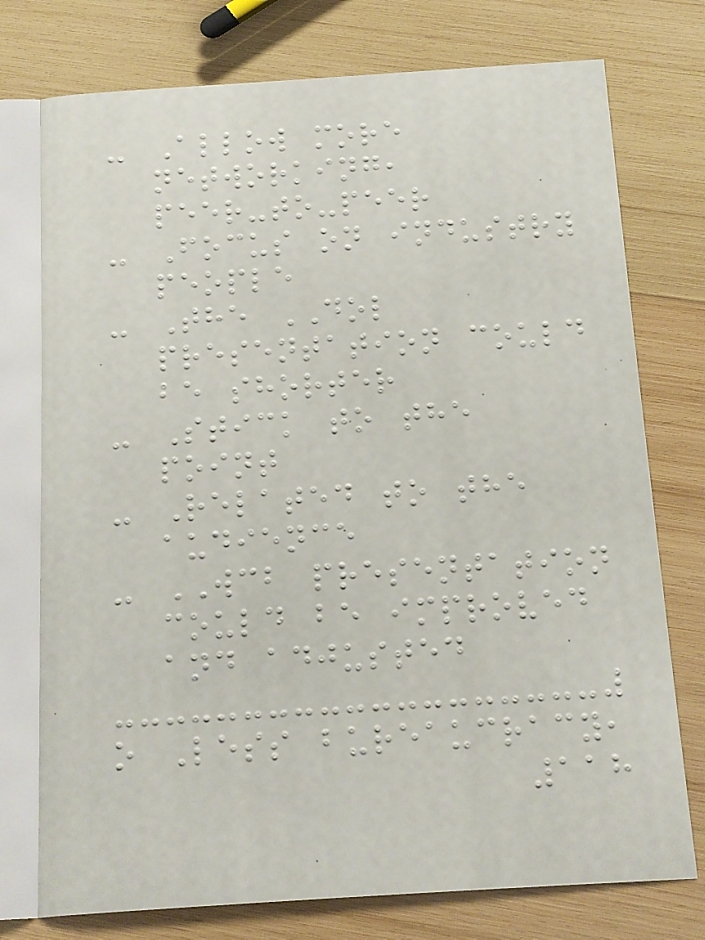- Allow more
networking,
peer-to-peer
- Focus on industry
people
- The DOL
presentation could
be shorter
- Stick to the
point
- Related to the
audience
- WCB presentation
could be improved
and adjusted
o Less bureaucracy,
118
